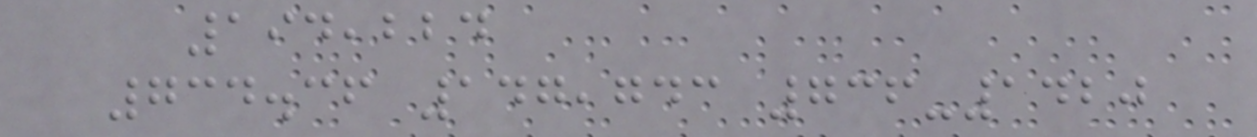194,224
734.36 147,743 736-1420
